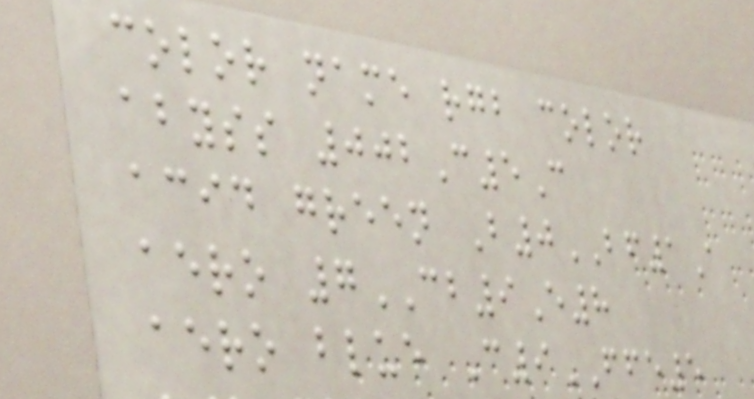color name rgb color
abyss 002C5C
acid green B0BF1A
aero 7CB9E8
aero blue C9FFE5
